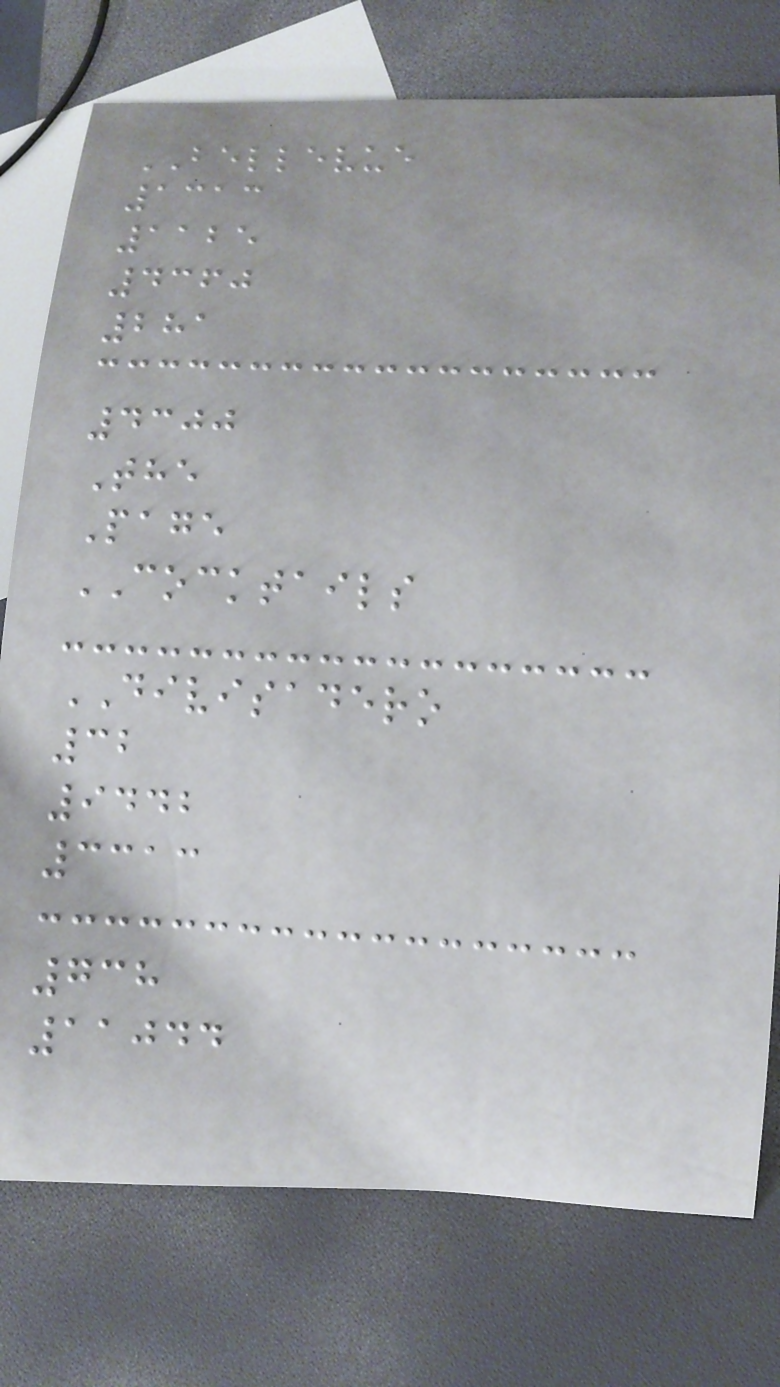BELLEVUE
1313
1125
4360
281
4300
The
Page
COCKTAILS
DIVISADERO
32
9442
3313
738
11044
